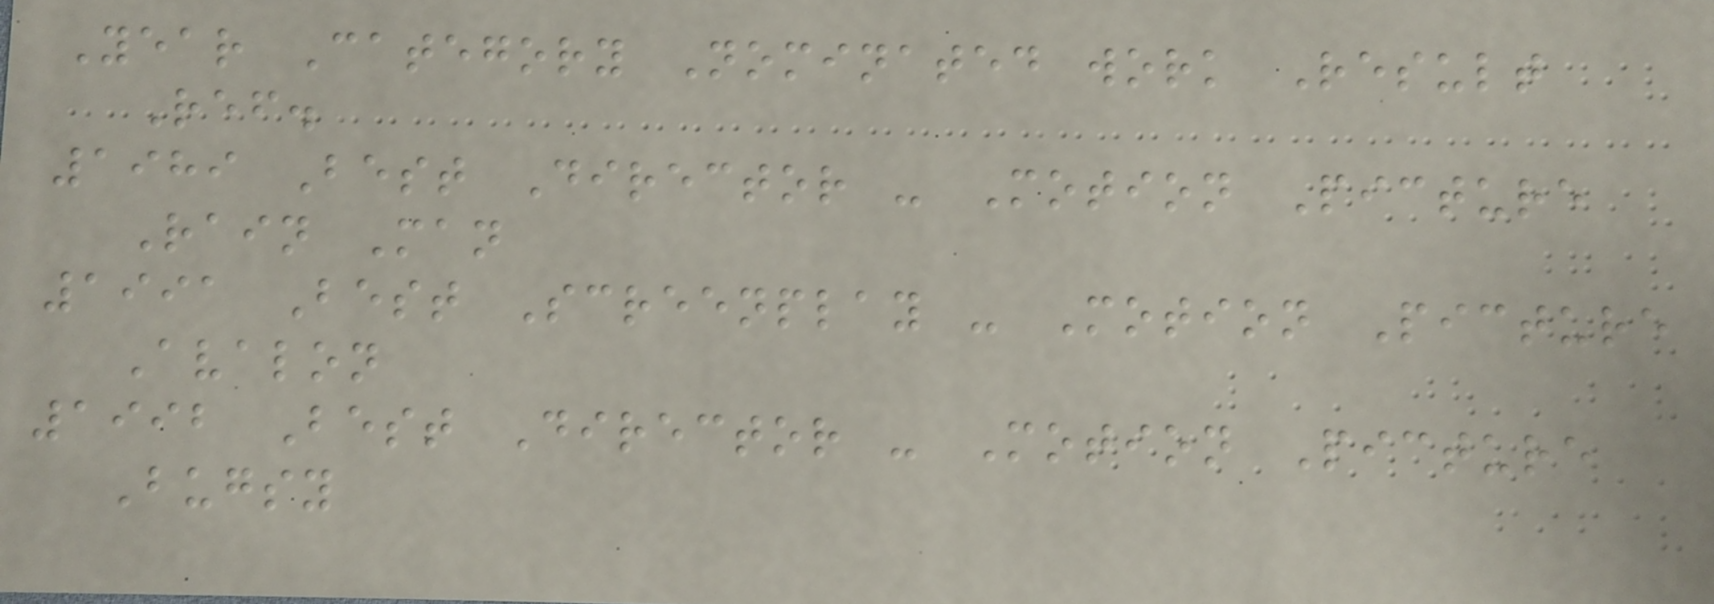Year Category Nominated work Result
Ref.
1989 Best Director - Motion Picture
Rain Man
1991 Best Screenplay - Motion Picture
Avalon
1992 Best Director - Motion Picture
Bugsy
